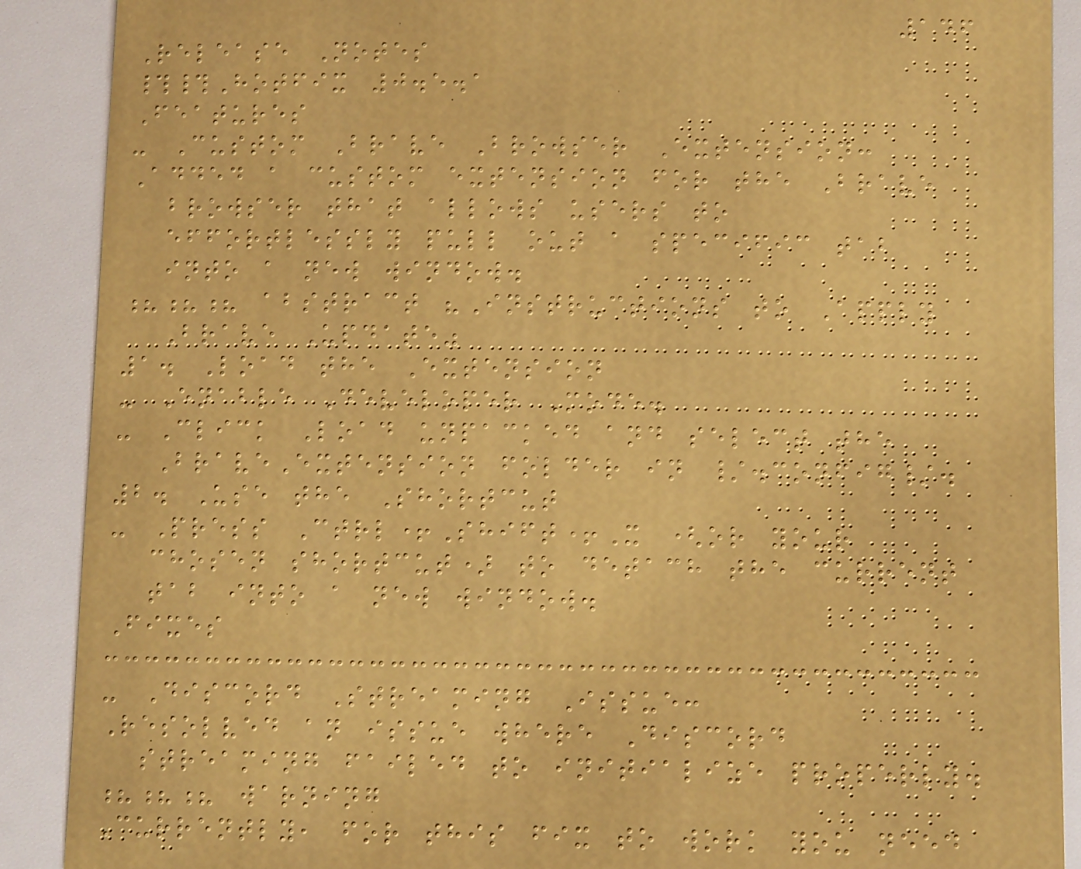146
Release Notes
##Hotfix 0.5.1
Features
- Custom Brave Browser Extension:
Added a custom extension for the Brave
browser that allows users to
effortlessly pull out a specific tab
into a new window.
??? abstract "Instructions to Apply
Brave Update"
1. Load the Extension
- Enable Developer Mode.
- Click Load unpacked and select the
BraveExtension folder in /.config/.
2. Use the Shortcut
- Press Ctrl+Shift+X (or your
chosen shortcut) to detach the current
tab into a new window.
Fixes
- Discord Streaming Issue:
Resolved an issue where Discord
streaming failed to initialize properly.
??? warning
Currently, for this fix to work you need
